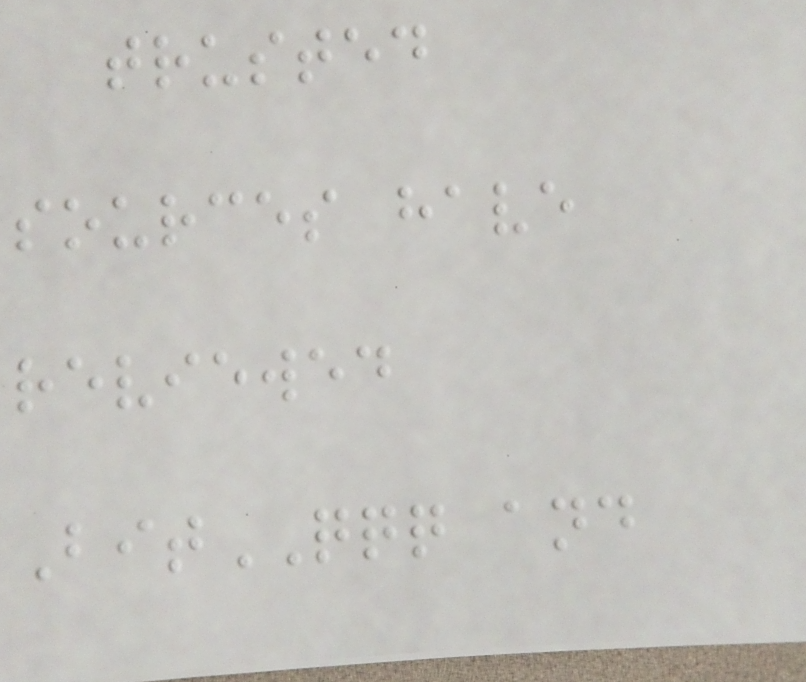trusted
sources have
reviewed
BitQQQ and
